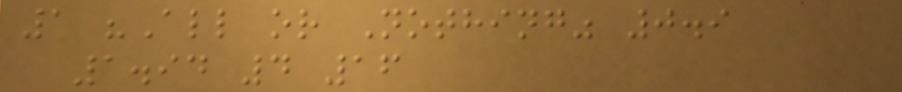1 "All or Nothing" 0.9
1.94 4 16
